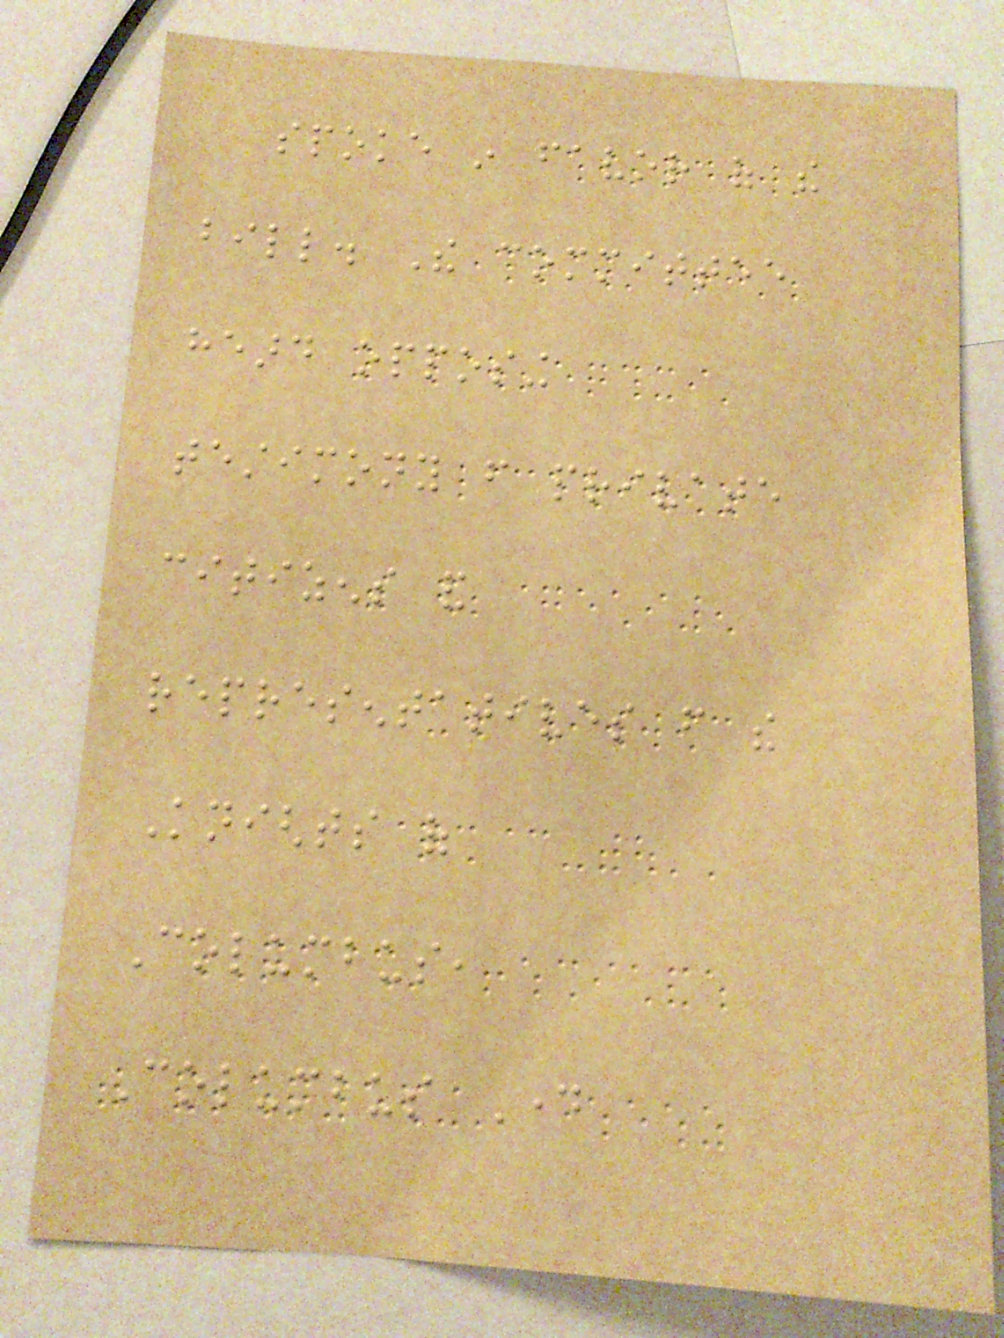spoke in favor of the
bill. The committee
heard opposing
testimony from private
citizens and
representatives from the
Knights of
Columbus,
Columbus Day
